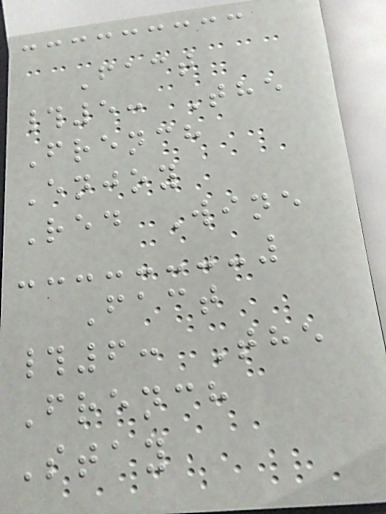Fact
#5: The
French
Enjoy
Red Wine
Fact
#6: The
French
Stay
